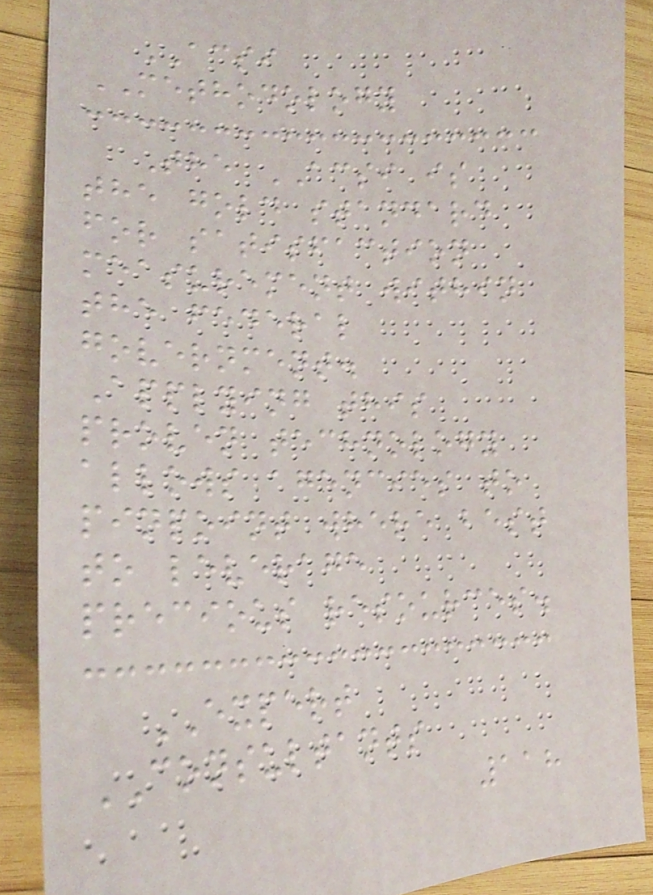ACSI
METHODOLOGY
The ACSI is
the gold standard
for satisfaction
measurement within
the federal
government.
Applying this
proven technology
allows agencies to
pinpoint where best
to leverage
precious resources.
EXPERT
CONSULTANTS
118
